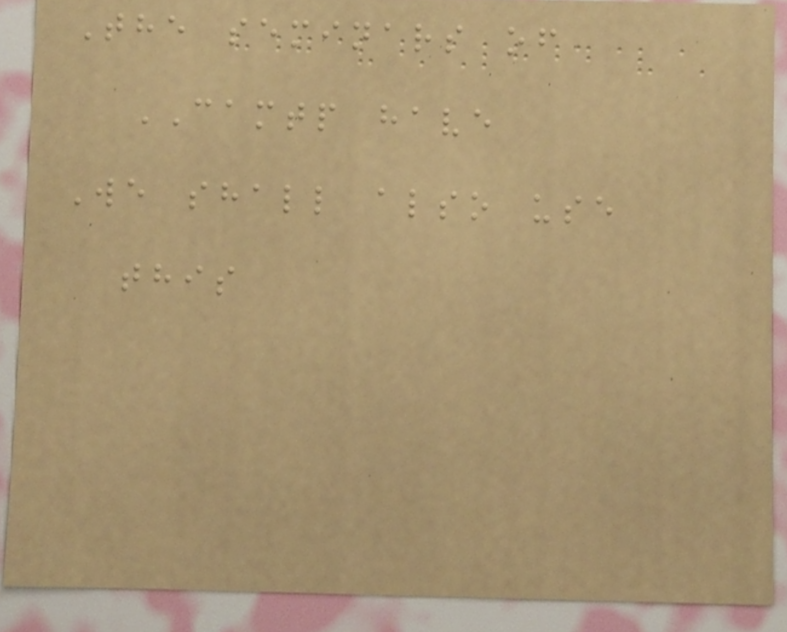The seminars of
CAMTP have
We shall also use
this
